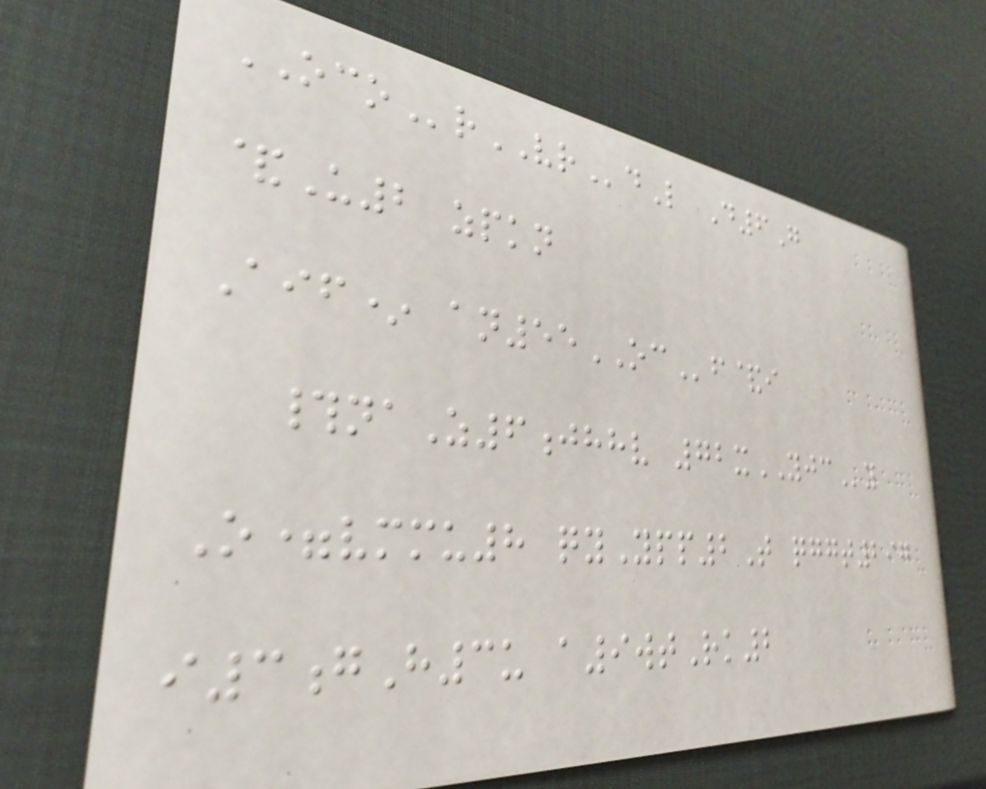OCOrVRdL D6G
&U2 zpkn
Aif* an55OCf&i
#naZ6jhhv 72xYJCy
O=vmmu8 qyYpp2T qggt297
i3gH3u a9wtRk2
